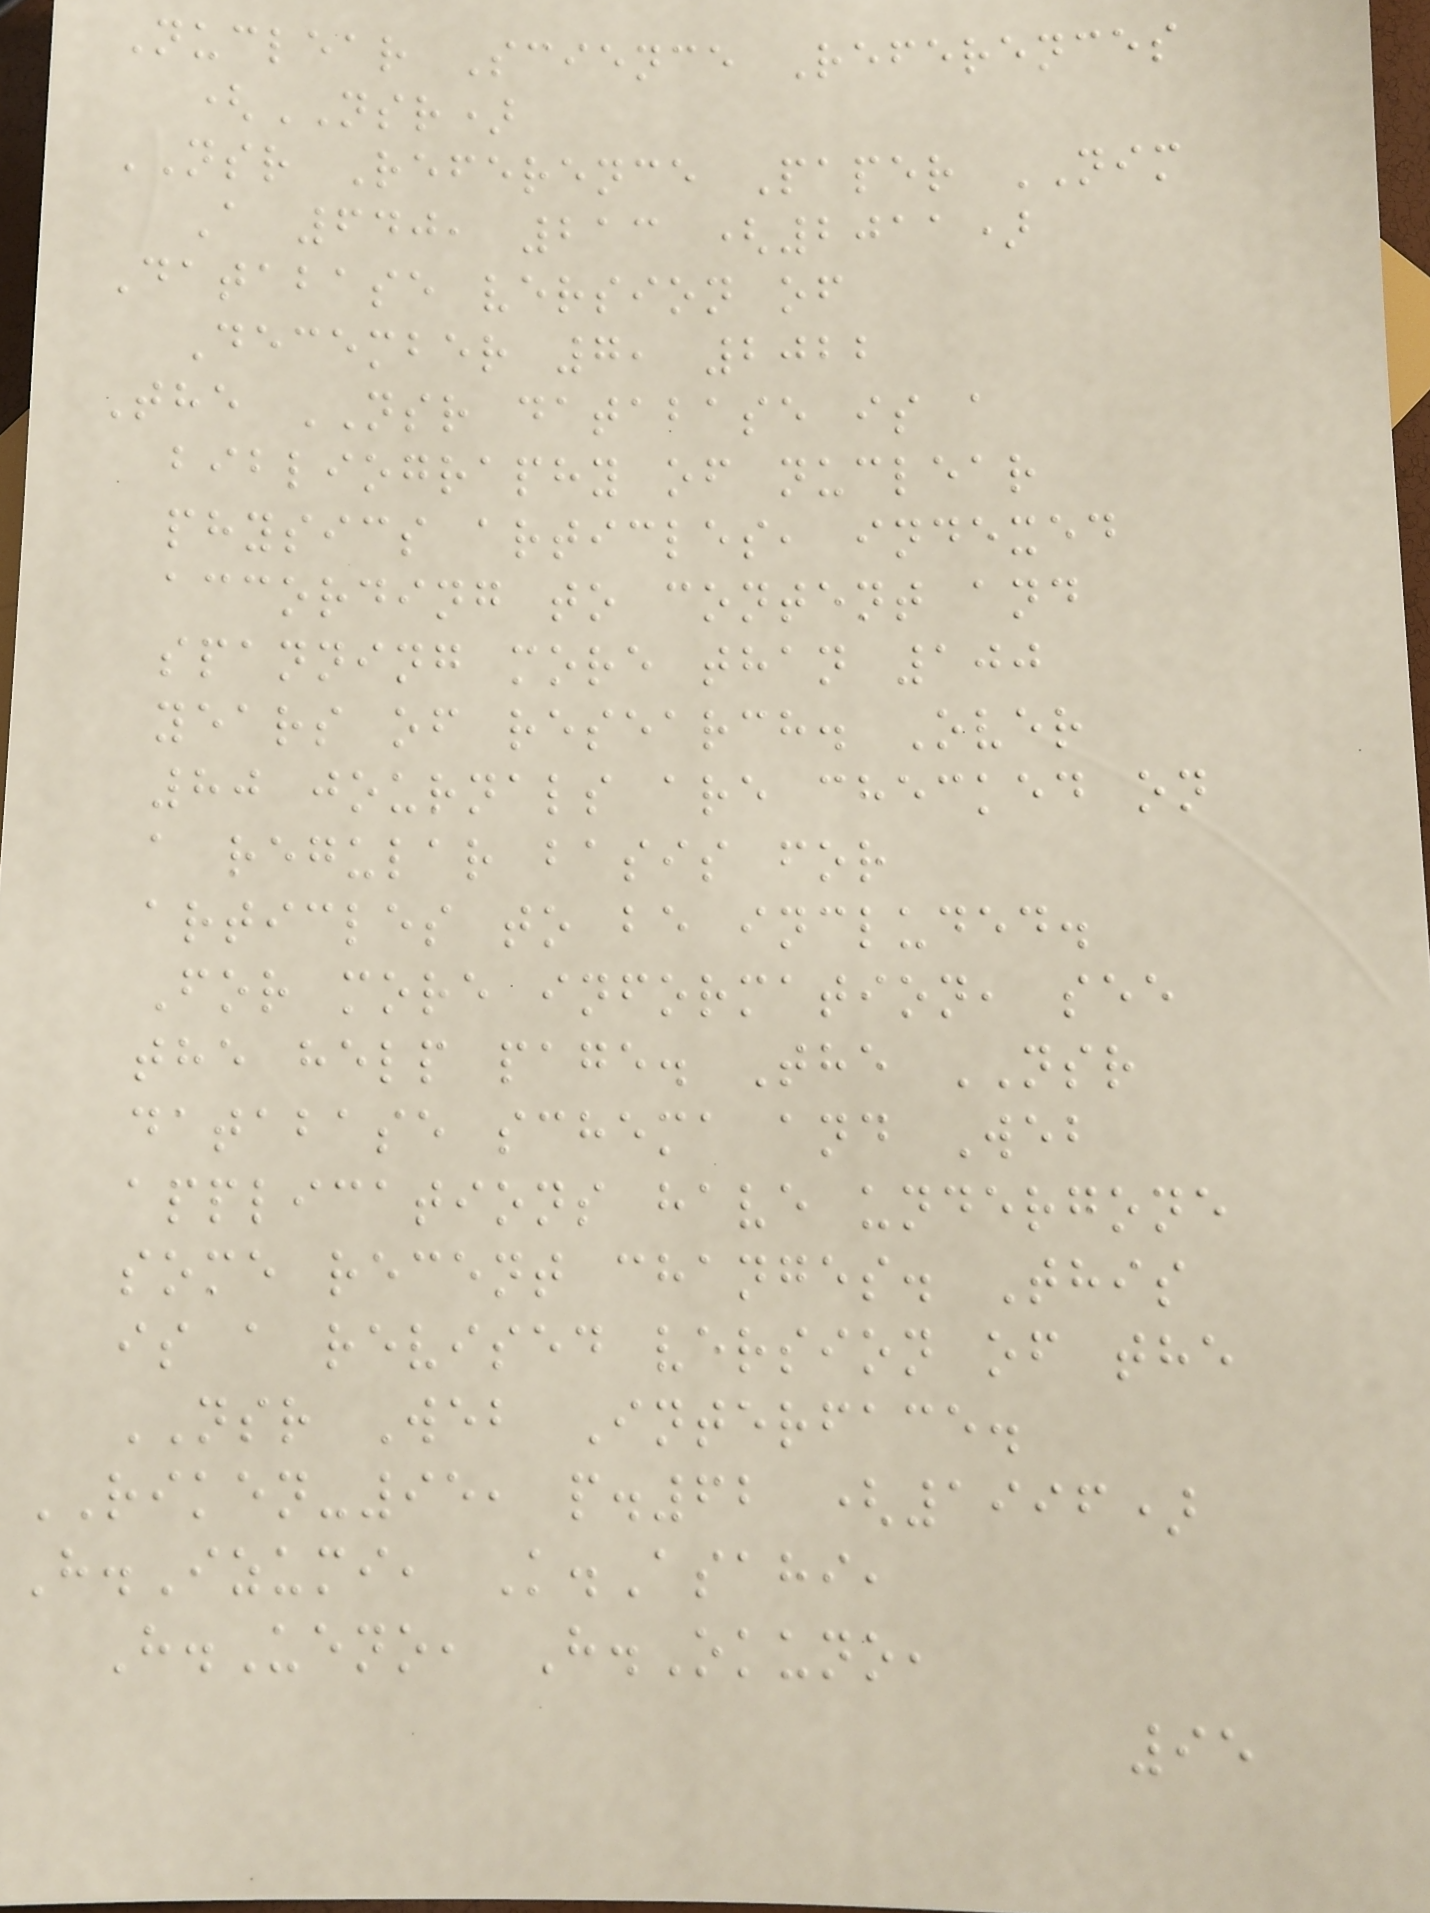Nuclear Science References
(NSR)
NSR Reference Paper NIM
A 640, 213 (2011)
Database version of
December 7, 2022
The NSR database is a
bibliography of nuclear
physics articles, indexed
according to content and
spanning more than 100
years of research. Over
80 journals are checked on
a regular basis for
articles to be included.
For more information, see
the help page. The NSR
database schema and Web
applications have undergone
some recent changes. This
is a revised version of the
NSR Web Interface.
RIKEN-95, p.62 (1996)
H.Izumi, K.Asahi,
H.Ueno, H.Okuno,
95
